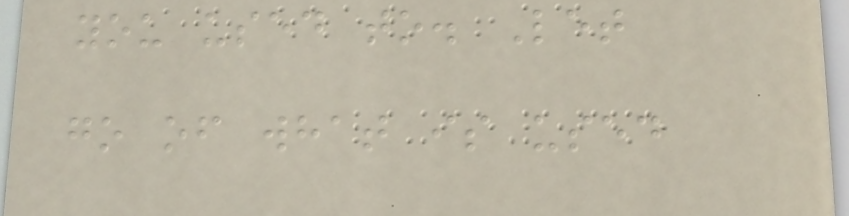you used to. Let
go of what is used
